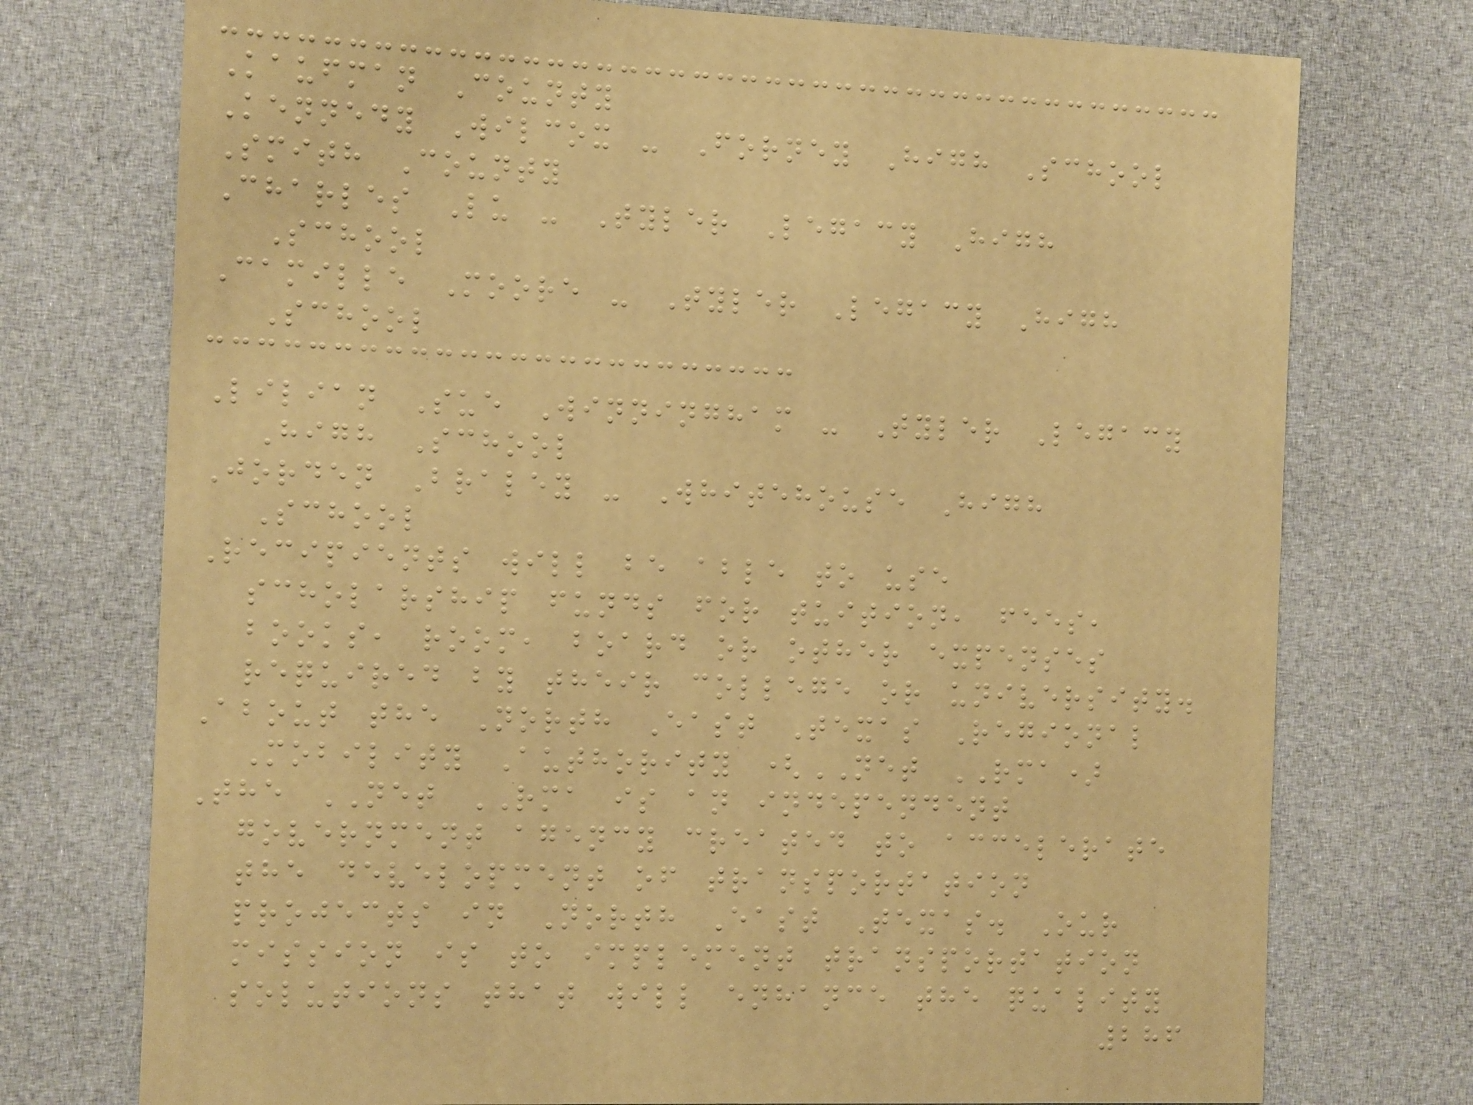Kaufman County
Kennedy Wilcox - Forney High School
Smith County
Charles Lu - Tyler Legacy High
School
Camille Moore - Tyler Legacy High
School
Lilian Sue Winningham - Tyler Legacy
High School
Jorden Braley - Whitehouse High
School
Recipients will be able to use
scholarship funds for tuition, fees,
books, room, board or other expenses
required by their college or university.
About the North East Texas Regional
Mobility Authority (NET RMA)
The NET RMA is an independent
government agency created to accelerate
the development of transportation
projects in North East Texas. Our
mission is to implement transportation
solutions that will enhance the quality
286
